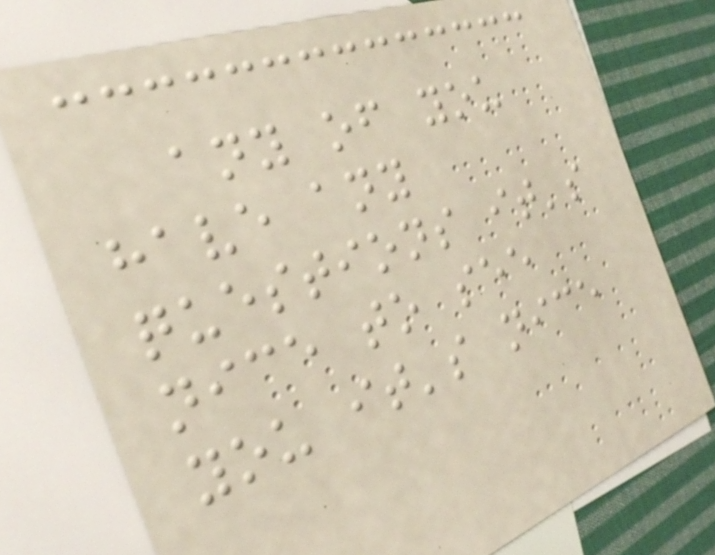any of you
have any
questions it's
nice to see
you it's nice
